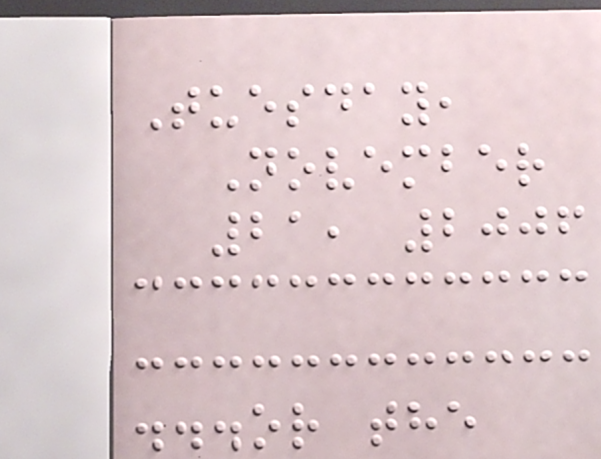Tuesday,
November
21, 2006
...or the
